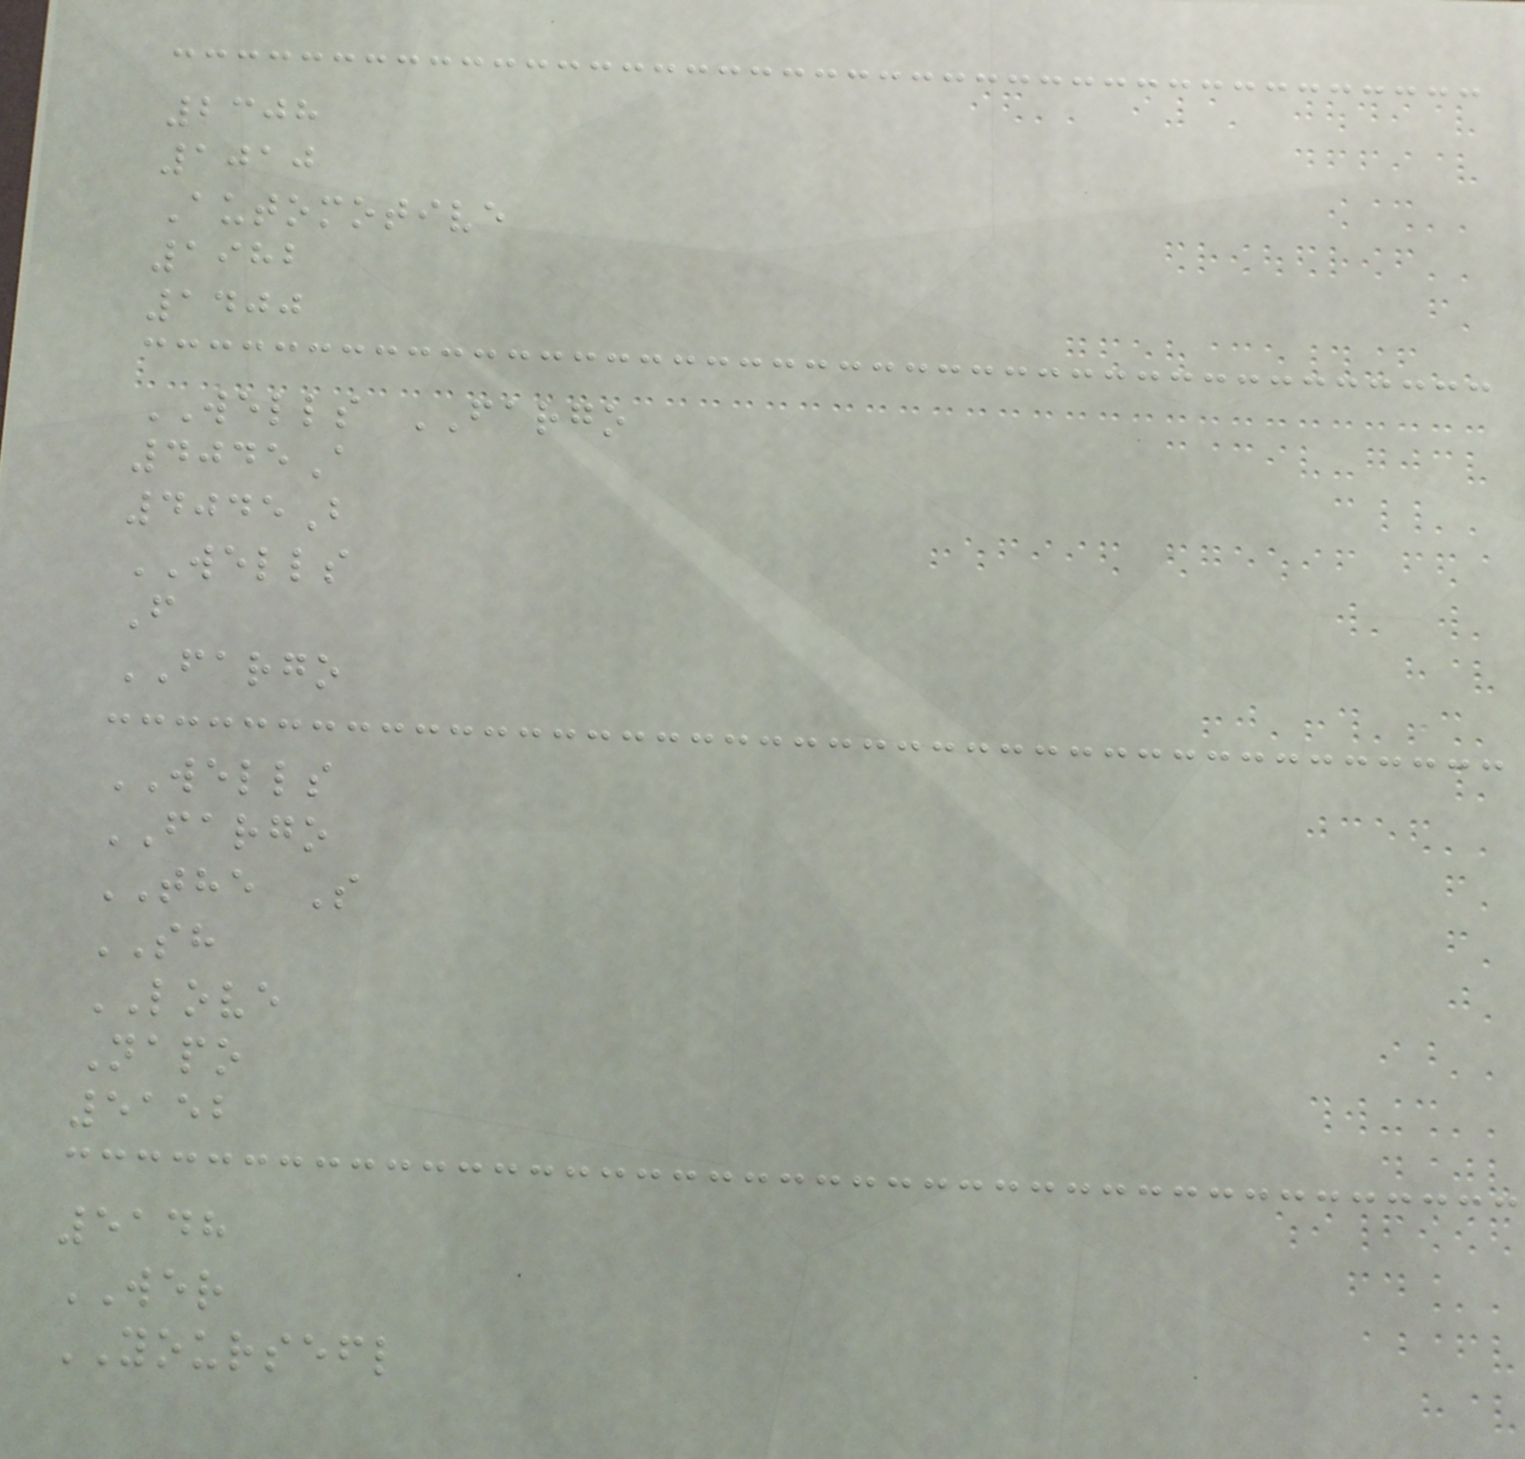2308
1010
Automotive
1982
1400
WELLS FARGO
4045A
4045B
WELLS
F
FARGO
WELLS
FARGO
THE S
SH
LOVE
Napo
5152
5148
WER
YOURSEFL
